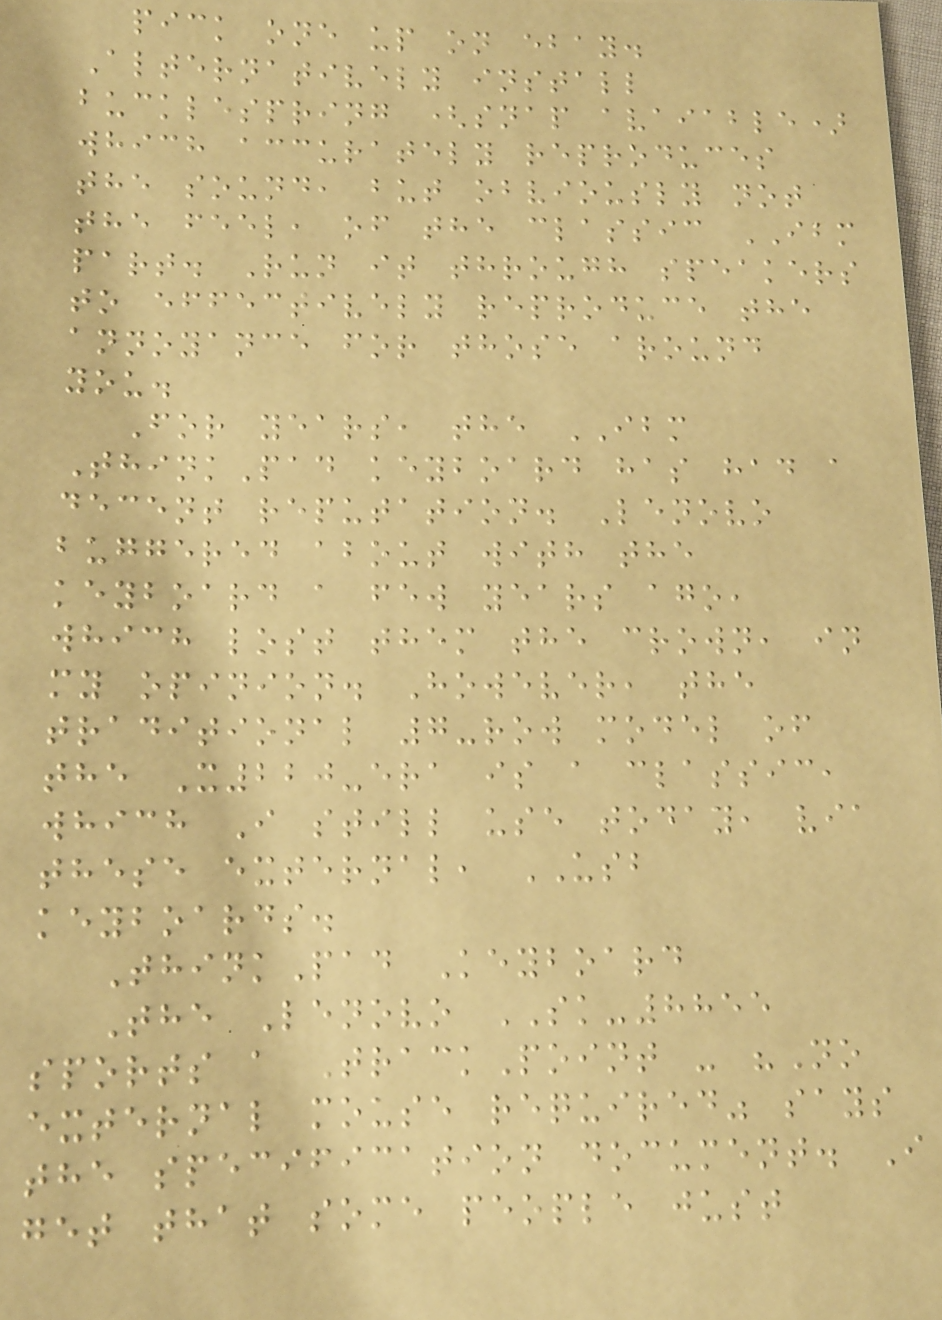pick one up on ebay.
Alternatively install
bucklespring (snap avaiable)
which accurately reproduces
the sound, but obviously not
the feel, of the classic IBM
part. Run it through speakers
to effectively reproduce the
annoyance for those around
you.
For years, the IBM
ThinkPad keyboard has had a
decent reputation. Lenovo
buggered about with the
keyboard a few years ago,
which lost them the crown, in
my opinion. However, the
traditional 7-row model of
the X220-era is a classic,
which I still use today, via
these external, USB
keyboards.
ThinkPad Keyboard
The Lenovo SK-8855
sports a TrackPoint - "No
external mouse required" says
the specification document. I
get that some people just
